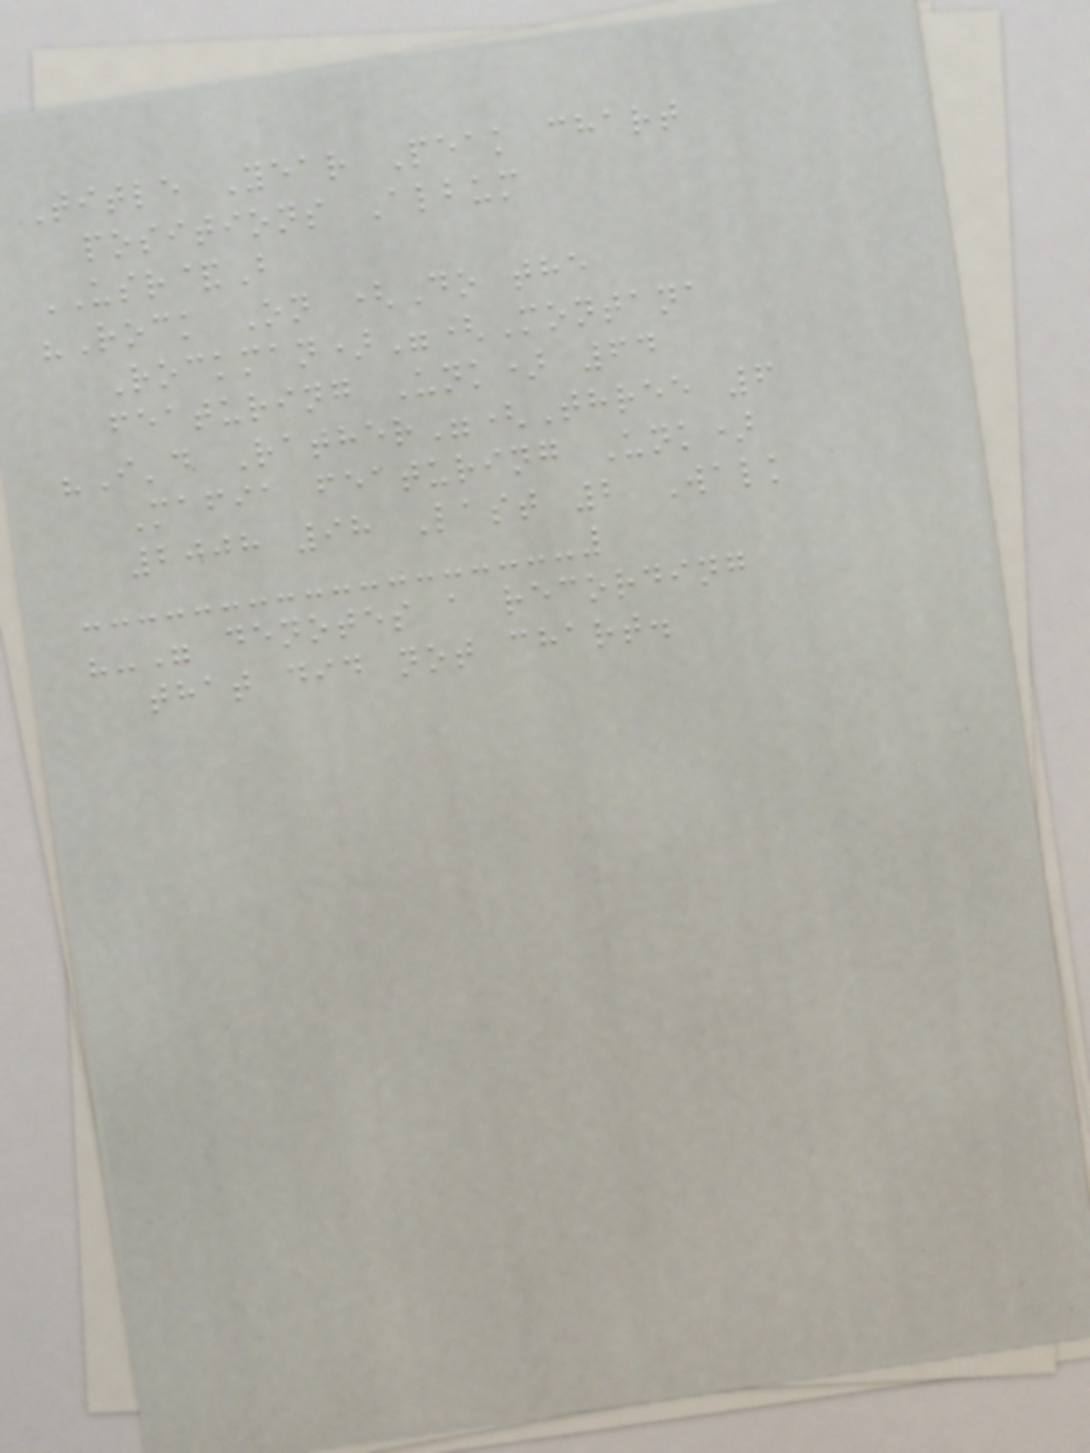Title Year Peak chart
positions Album
USR&B
"Rock On (Do the
Rockman)"(Montana
featuring Unk) 64
"I'd Rather"(Three 6
Mafia featuring Unk)
2008 98 Last 2 Walk
"-" denotes a recording
that did not chart.
